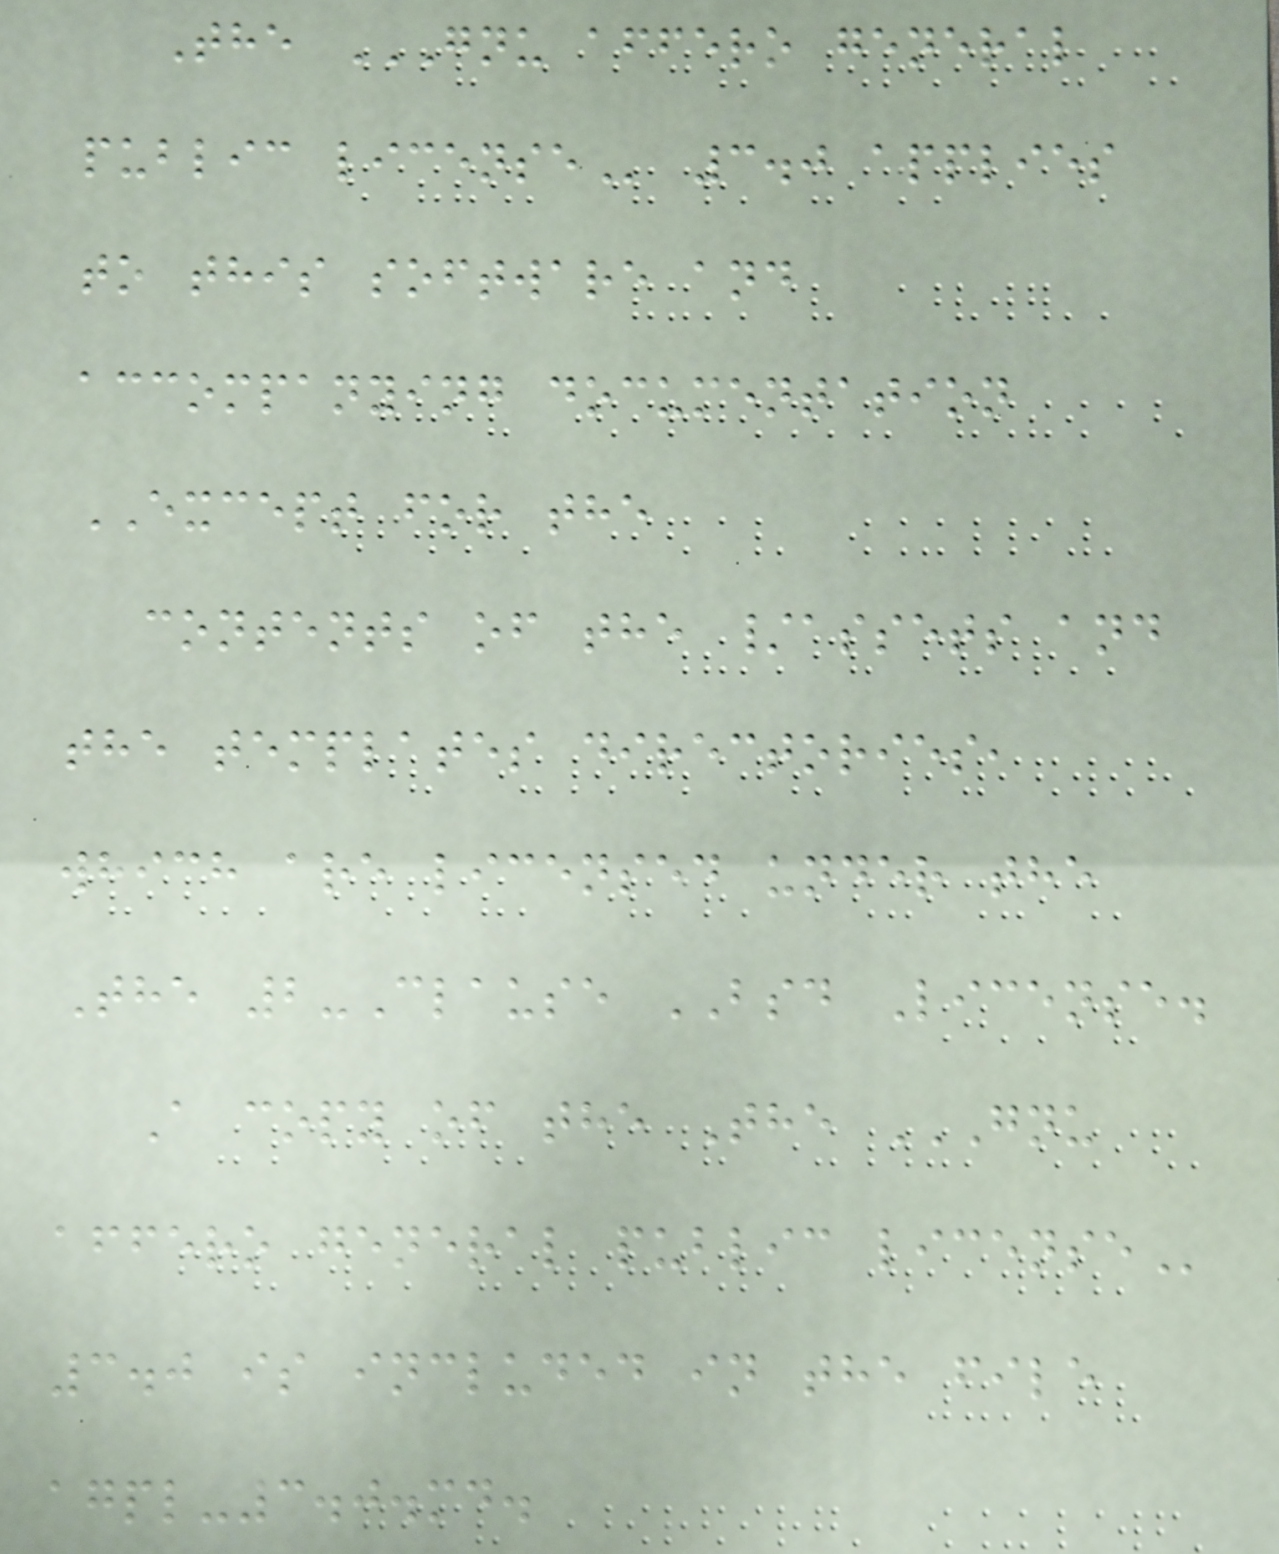The GNU AFFERO GENERAL
PUBLIC LICENSE 3.0 applies
to this software and
accompanying documentation
EXCEPT for the
contents of the /assets and
the templates directories,
which are licensed under the
The 2-Clause BSD License.
A copy of the The GNU
AFFERO GENERAL PUBLIC LICENSE
3.0 is included in the file
agpl-3.0.md.
